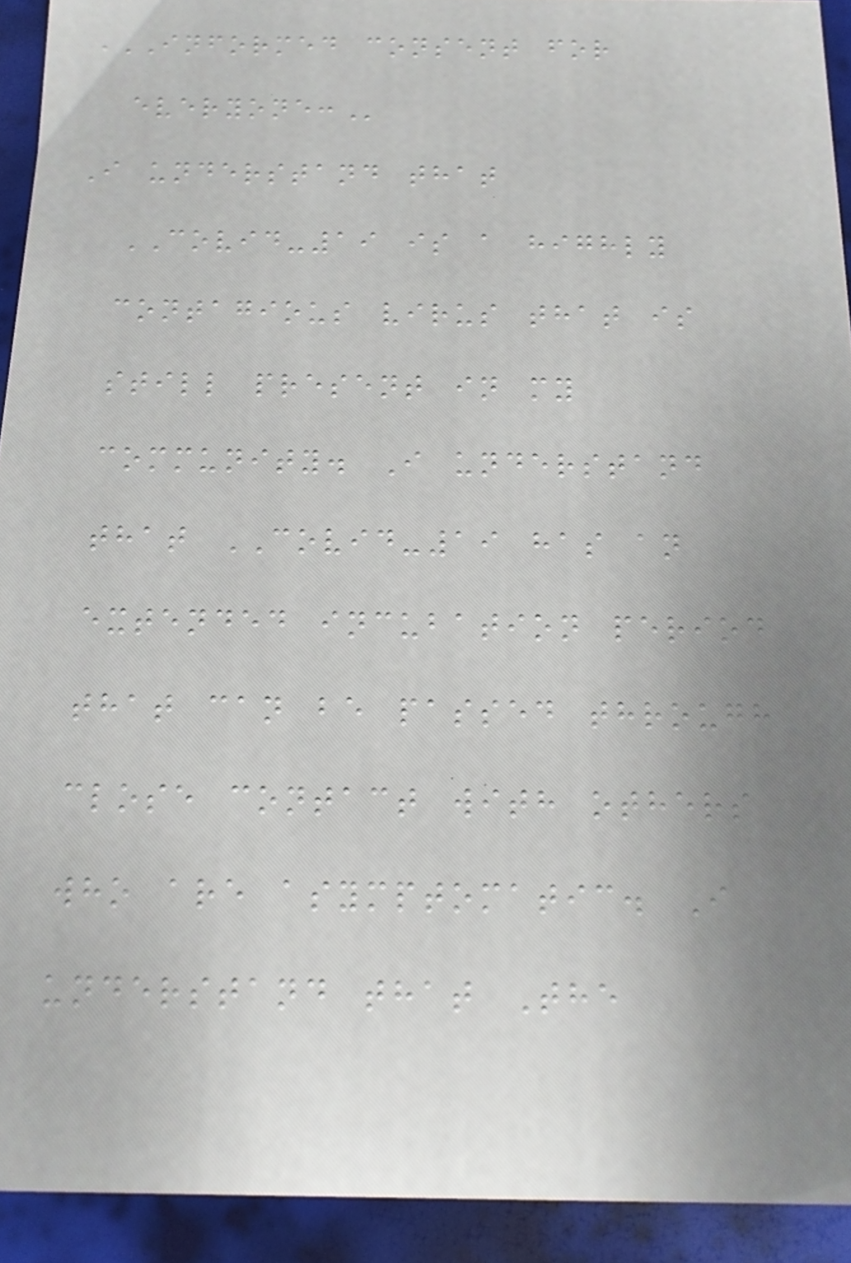INFORMED CONSENT FOR
EVERYONE:
I understand that
COVID-19 is a highly
contagious virus that is
still present in my
community. I understand
that COVID-19 has an
extended incubation period
that can be passed through
close contact with others
who are asymptomatic. I
understand that The
